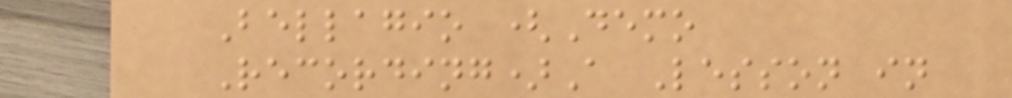Bellagio (Demo
Recording)A Lesson in
